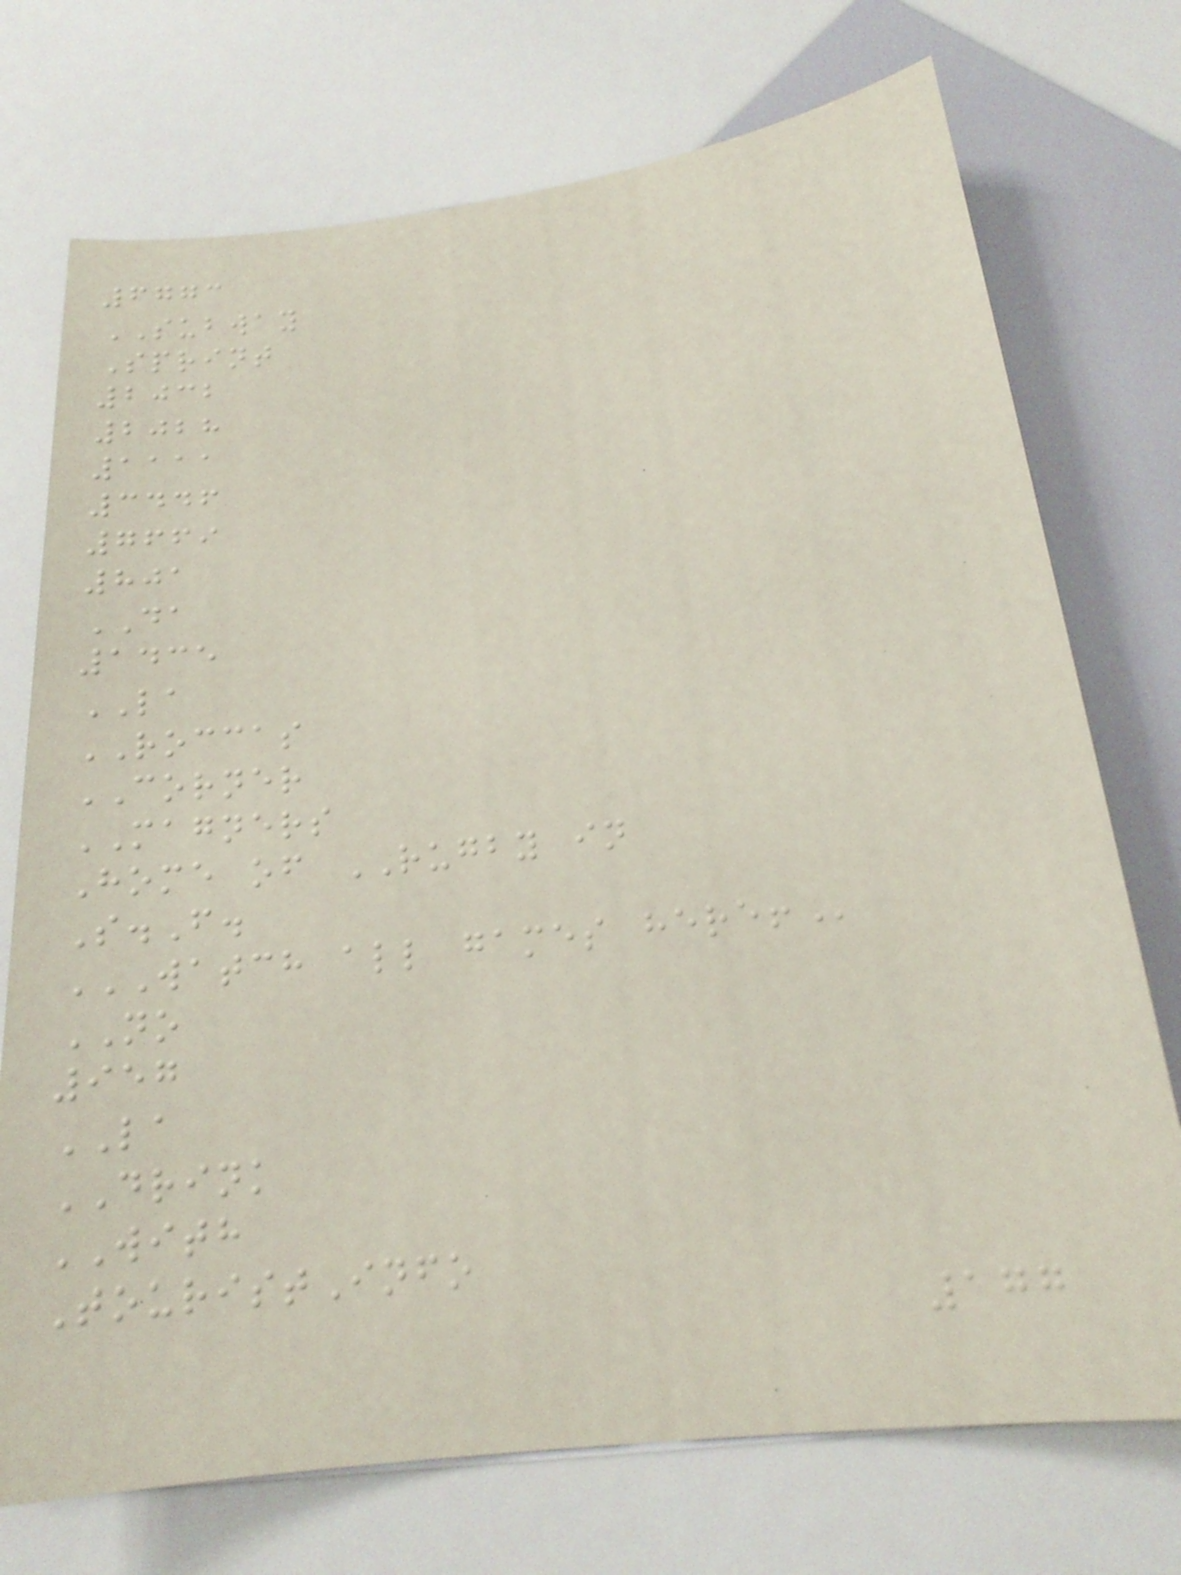6773
SUBWAY
Sprint
2032
2028
1111
3446
7669
801
DA
1435
LA
ROCCAS
CORNER
MAGNERS
Home of RUGBY in
S.F.
WATCH ALL GAMES HERE!
NO
957
LA
DRINK
WITH
TouristInfo
177
